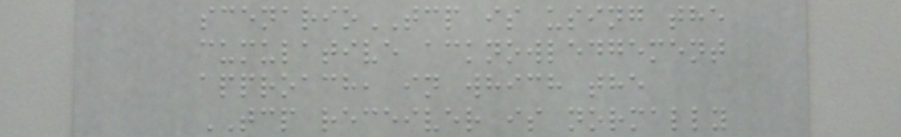scenarioTCP is using the
cumulative acknowledgement
approach, in which the
TCP receiver is normally
